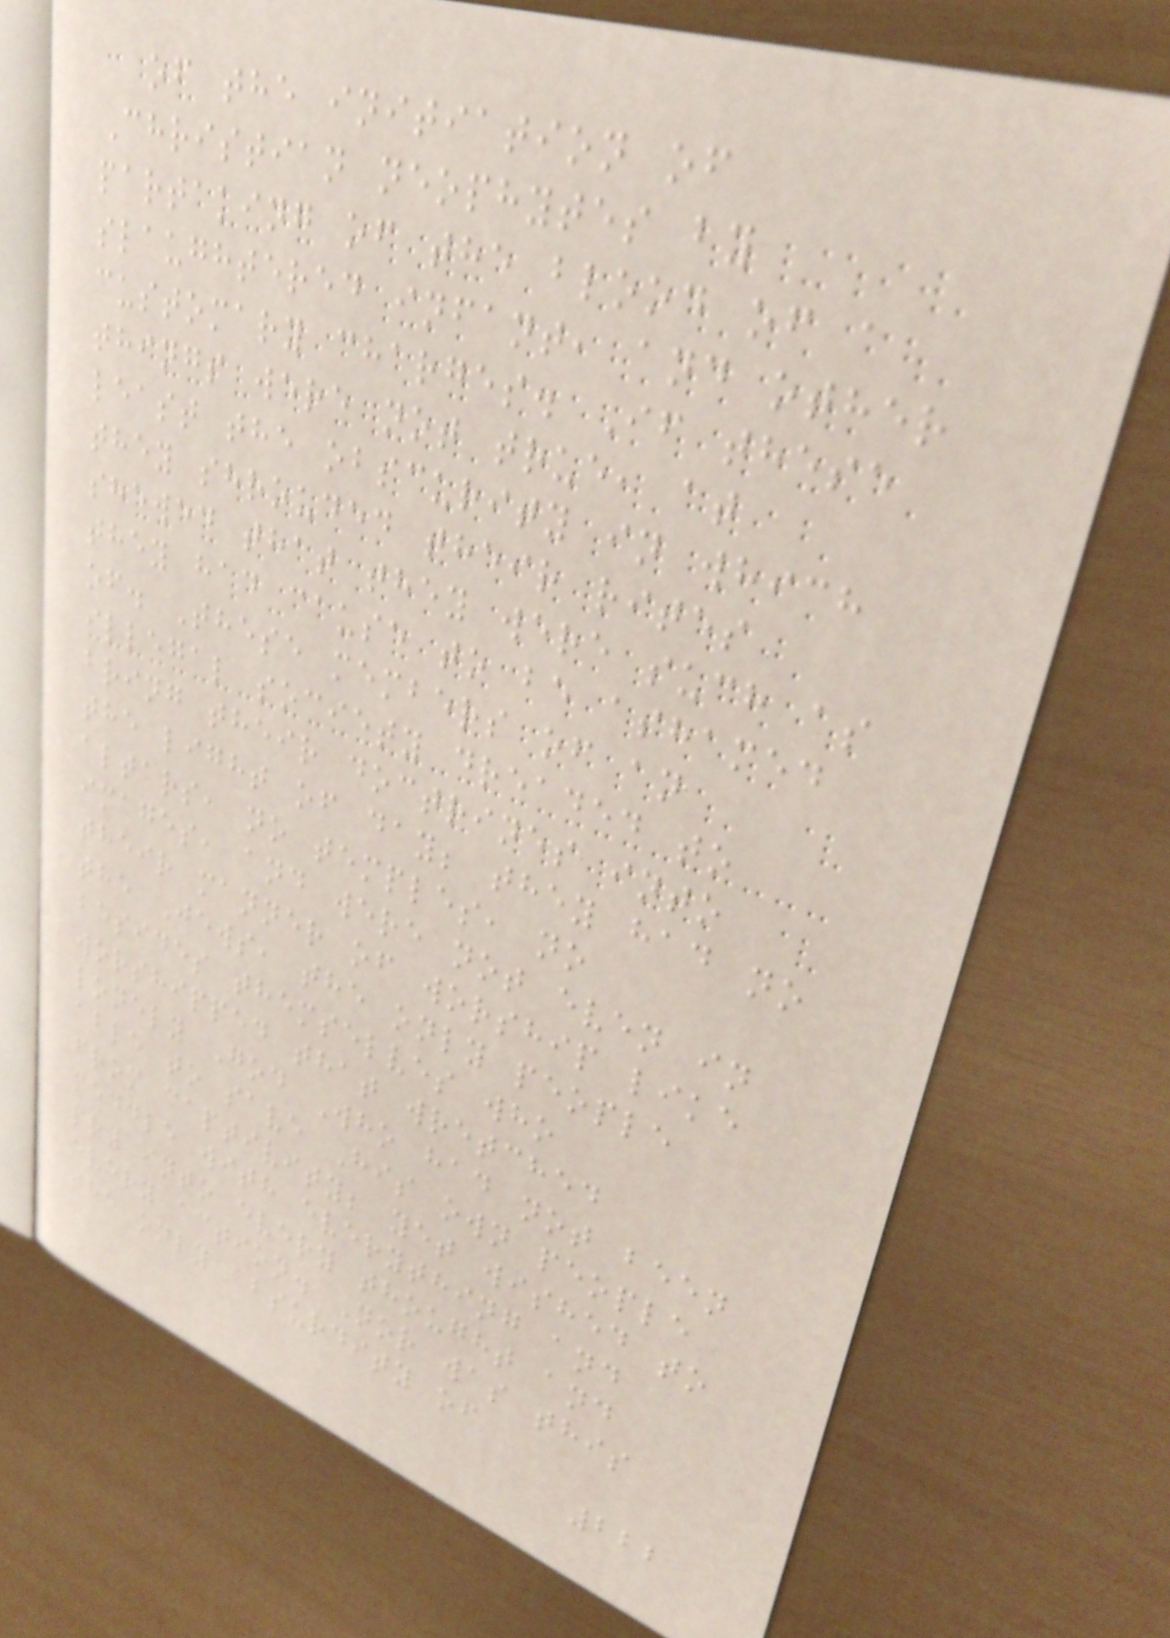of the initiation of
Christian neophytes by
partaking of the blood of a
slaughtered infant, and other
customary charges. If these
things were not true, at
least the obscurity in which
they shrouded their rites
shewed that they were such as
they had cause to be ashamed
of. These members of an
illegal society dreaded to
bring their doctrines into
the light of day; they had no
altars, no temples, no
images, and were not even in
their manner of worship like
the Jews, the only people
besides themselves who
worshipped that wretched
lonely God Who had not been
able to save His own people
from captivity; yet wished to
meddle with everything and
pry into every thought and
every action. Nor was this
the only absurdity of
222
